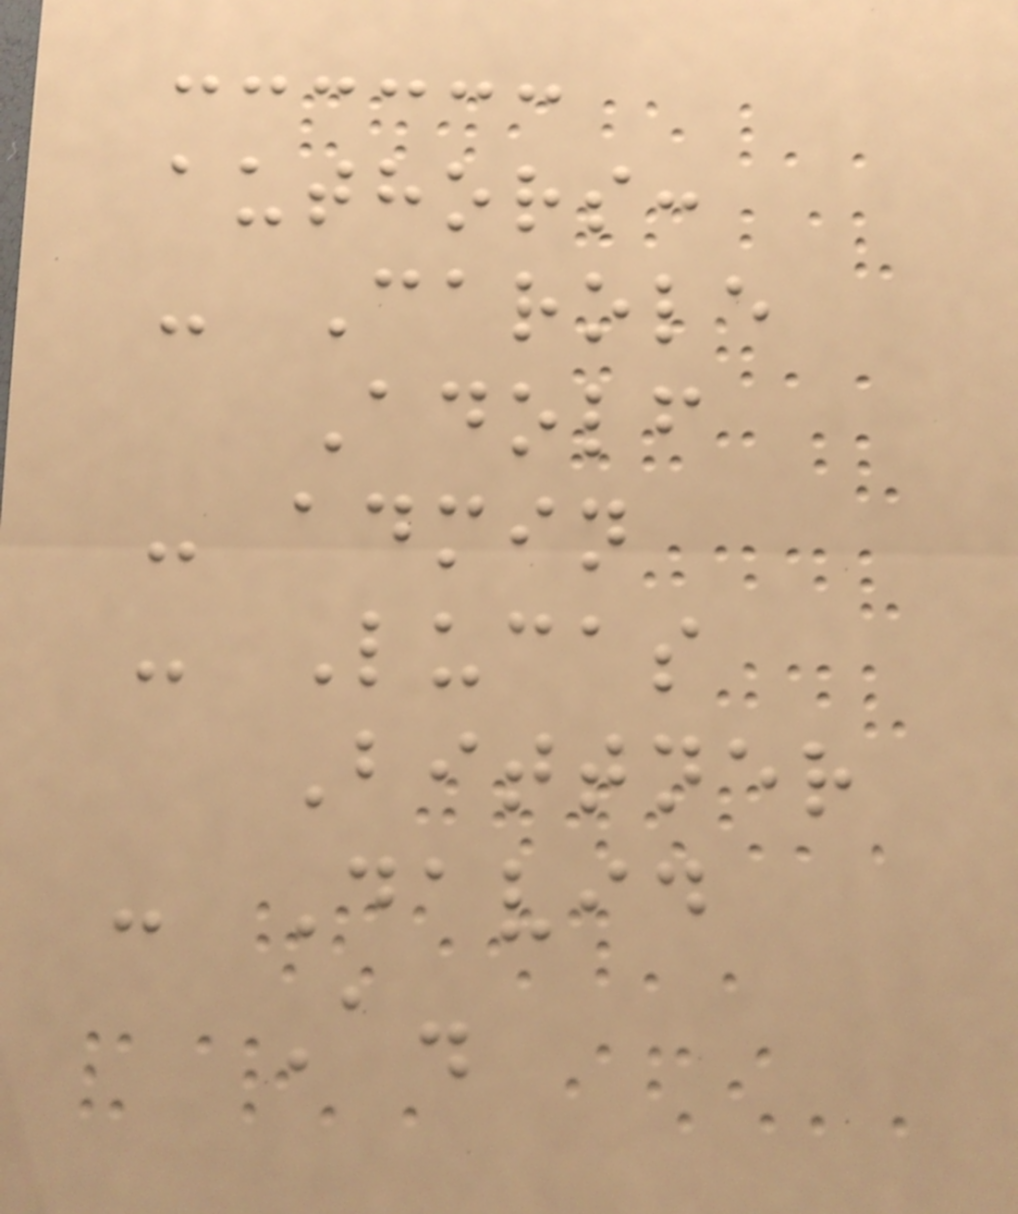authors:
- Carole
Adolf
- admin
- Lucas
Bittner
- David
A.
